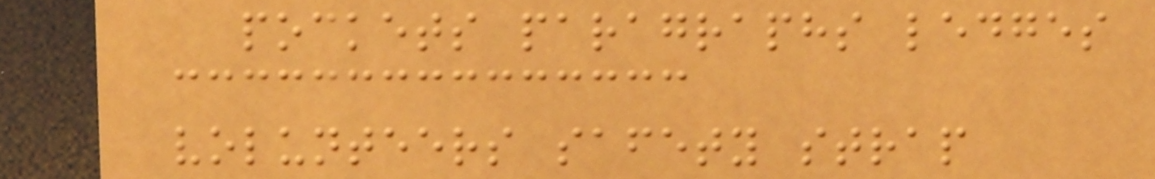pockets paragraphs ledges
volunteers safety strap
